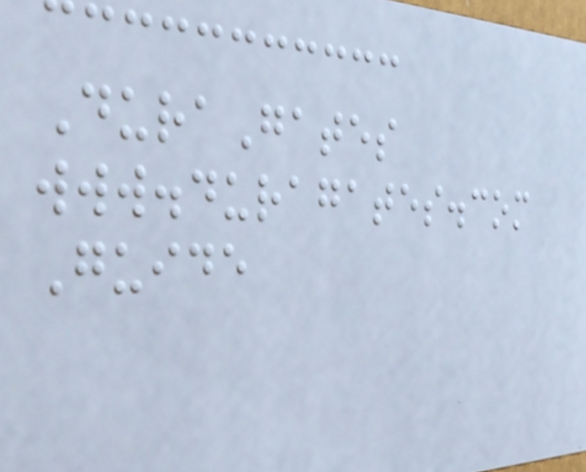DuraGates
www.duragates.com
Guide
